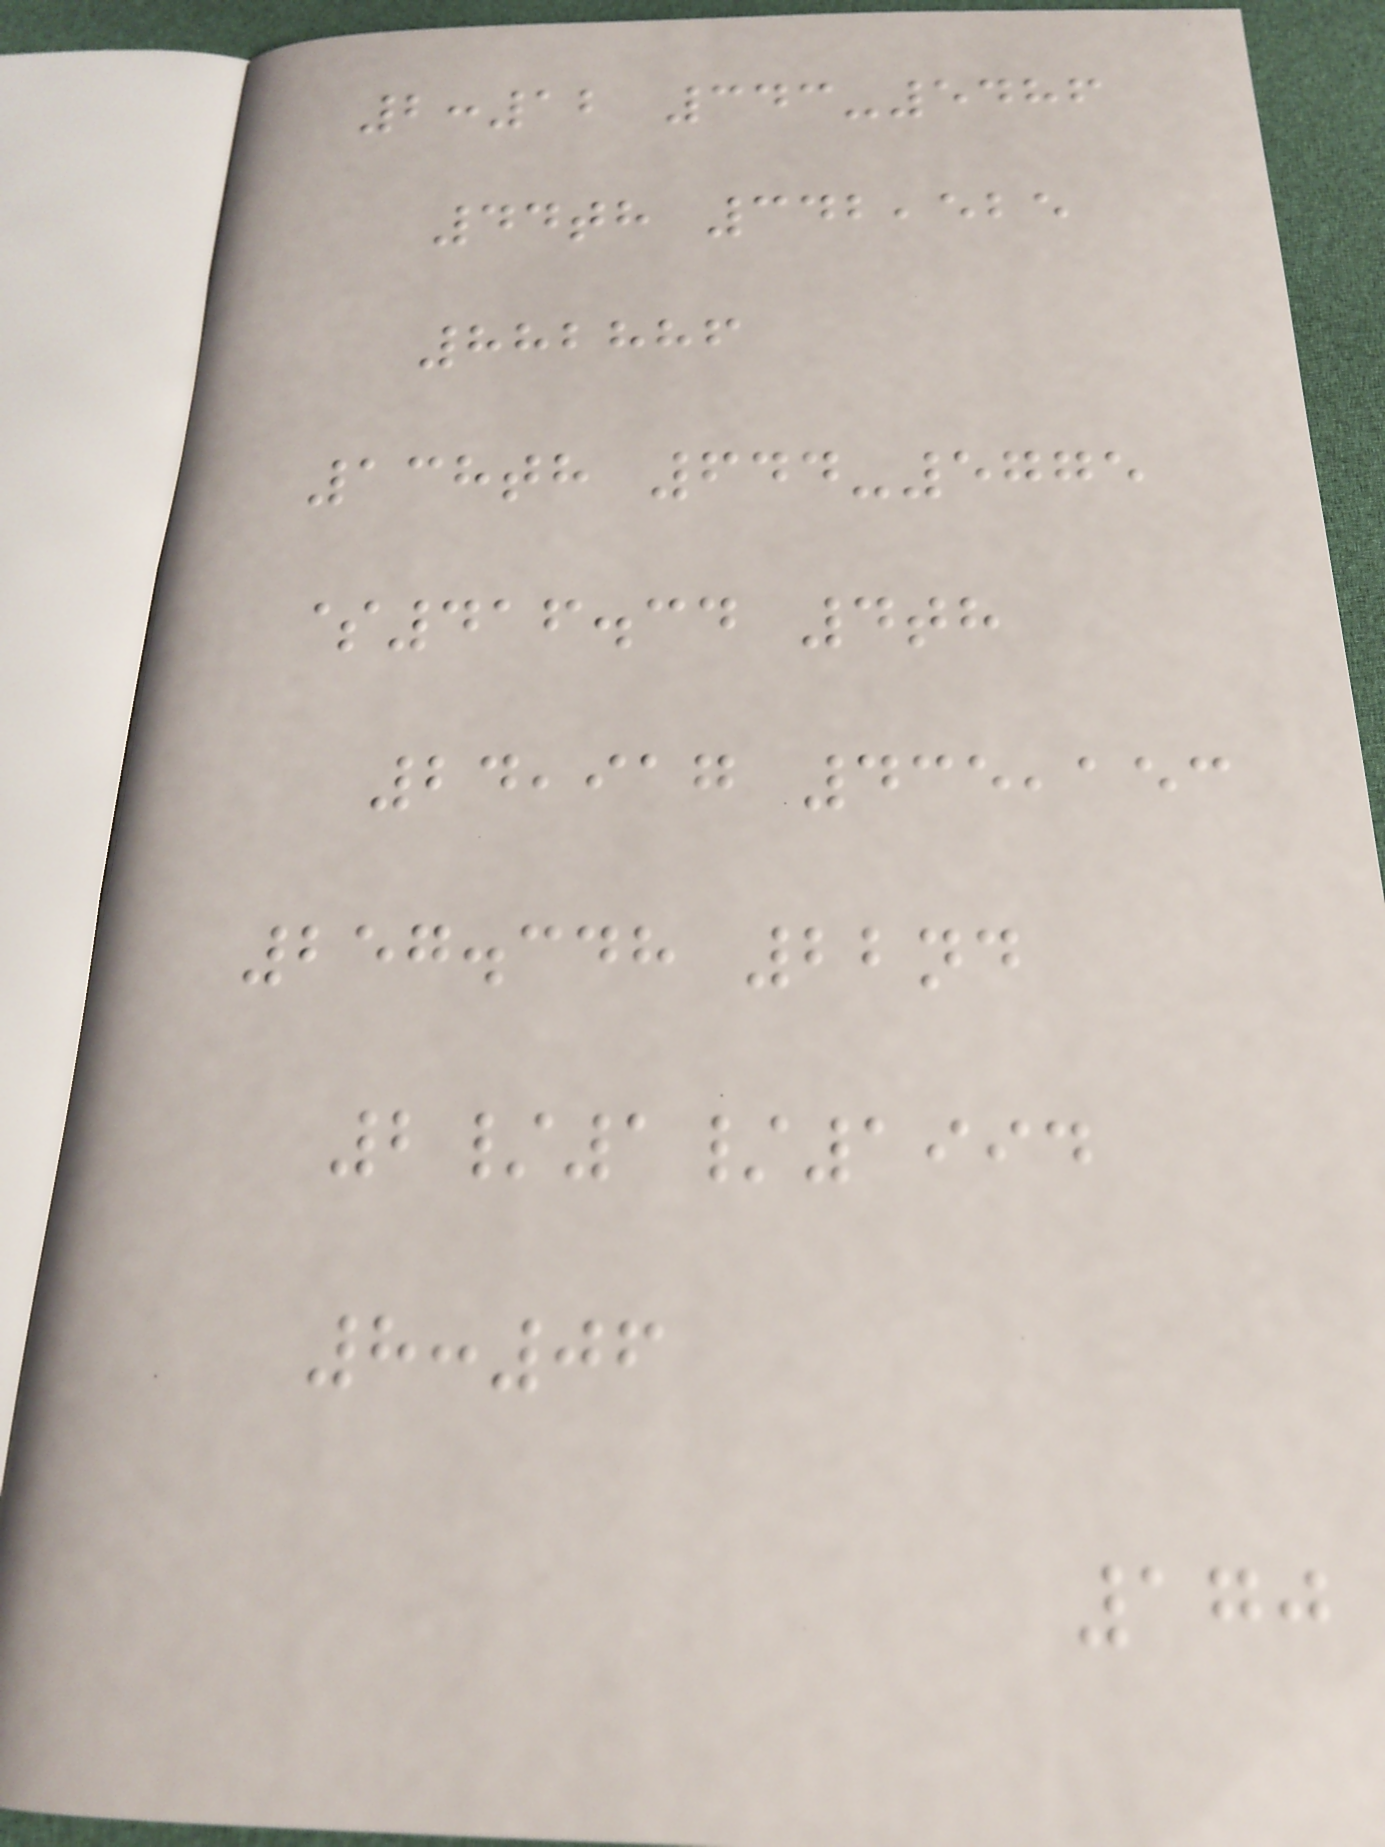2:12 343-5486
44th 342,525
882886
138th 644-5775
$416.34 4th
24,917 435,153
257.348 22nd
2/1/1994
8:06
170
